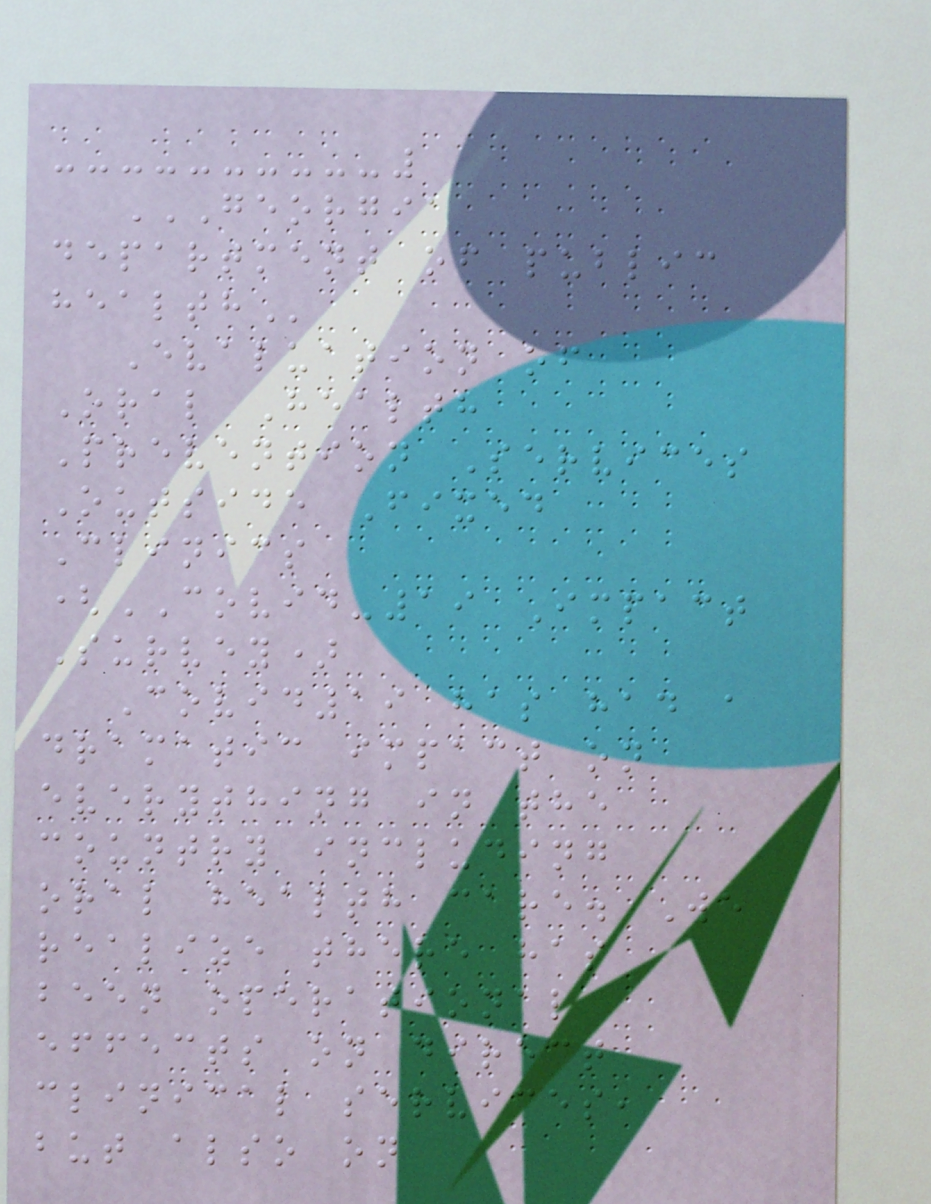GEORGIA
DEPARTMENT OF PUBLIC
HEALTH
Evaluation of
Oral Health
Prevention Services
Outside Fixed
Clinics
(COVID-19 Impact
Survey)
Covid19 has had a
dramatic impact on
everything in the
country including
oral health care. We
realize there has
been operational
effects on direct
clinical services,
but also on
